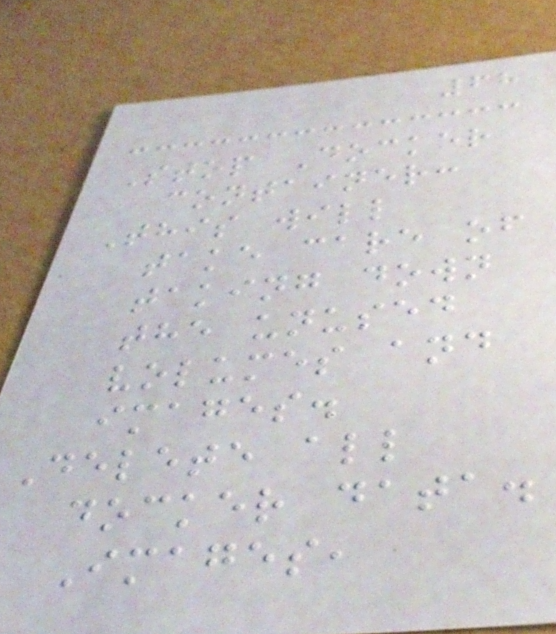68
Stop Docker
container:
This will
take care of
taking down
the unused
volumes and
images.
Delete all
docker data.
Images,
